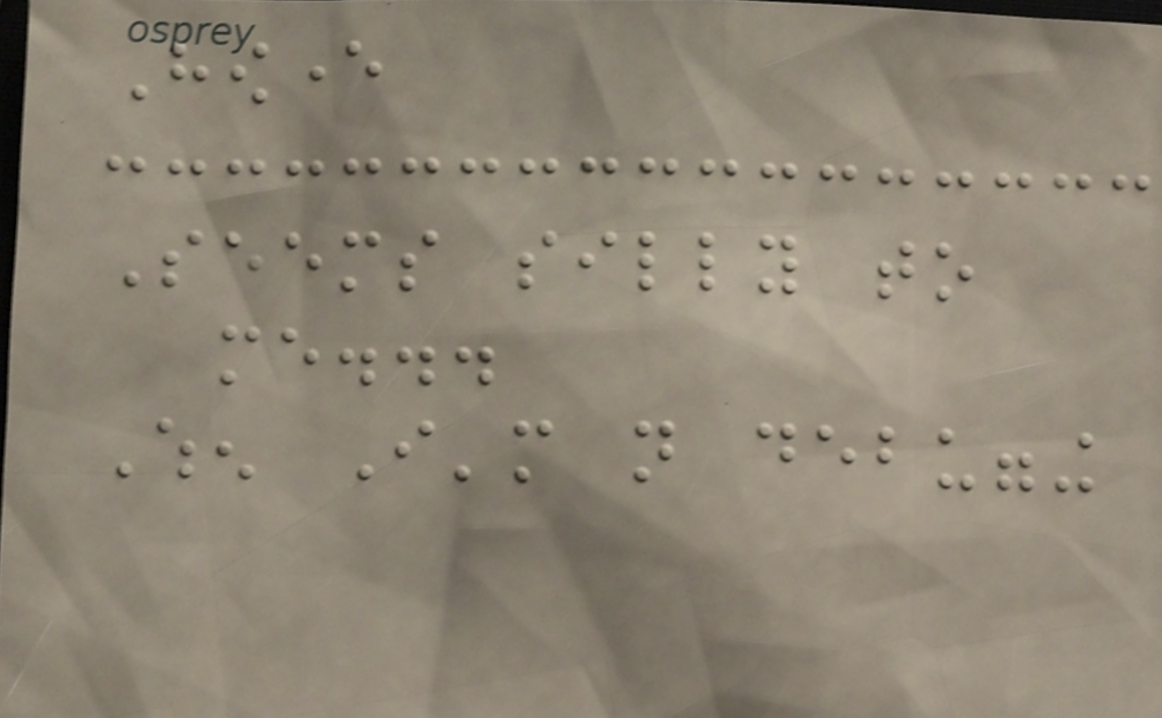However
Seems silly to
me...
When I'm not debugging
